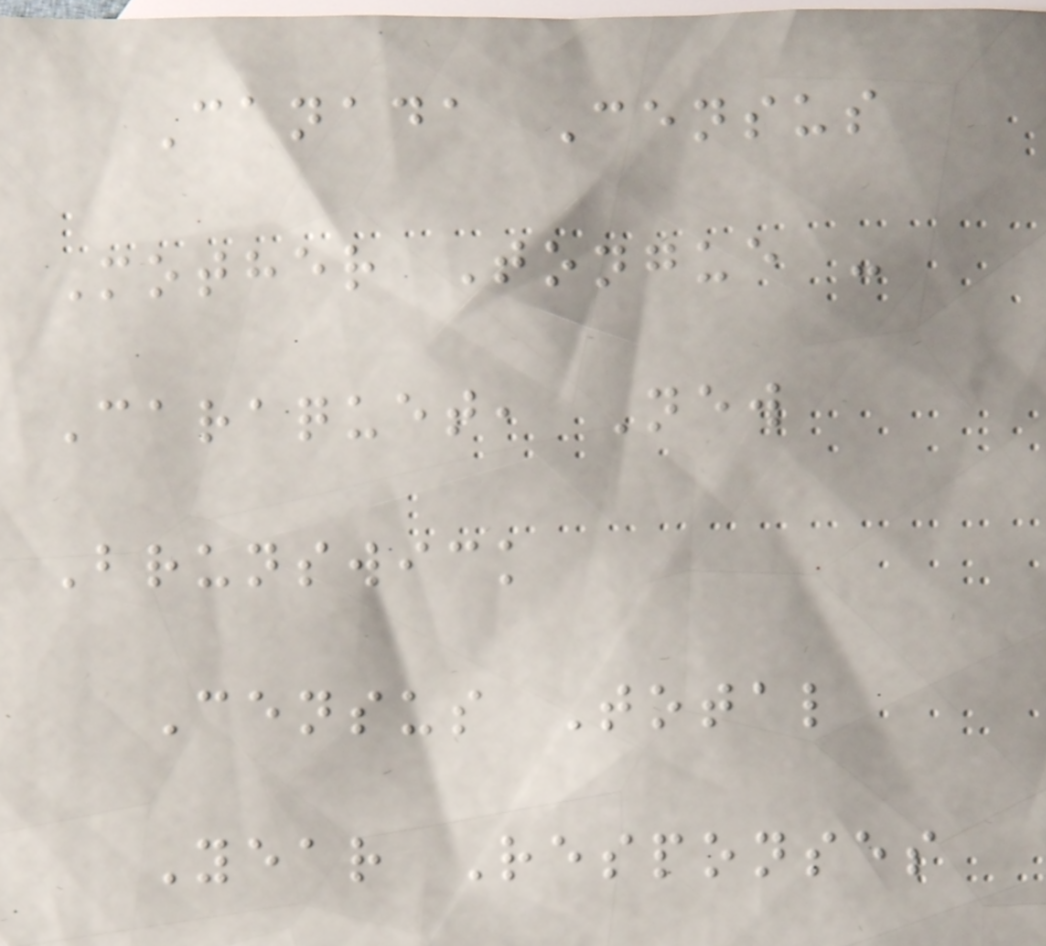Canada Census
Mother Tongue -
Caraquet, New
Brunswick
Census Total
Year Responses
